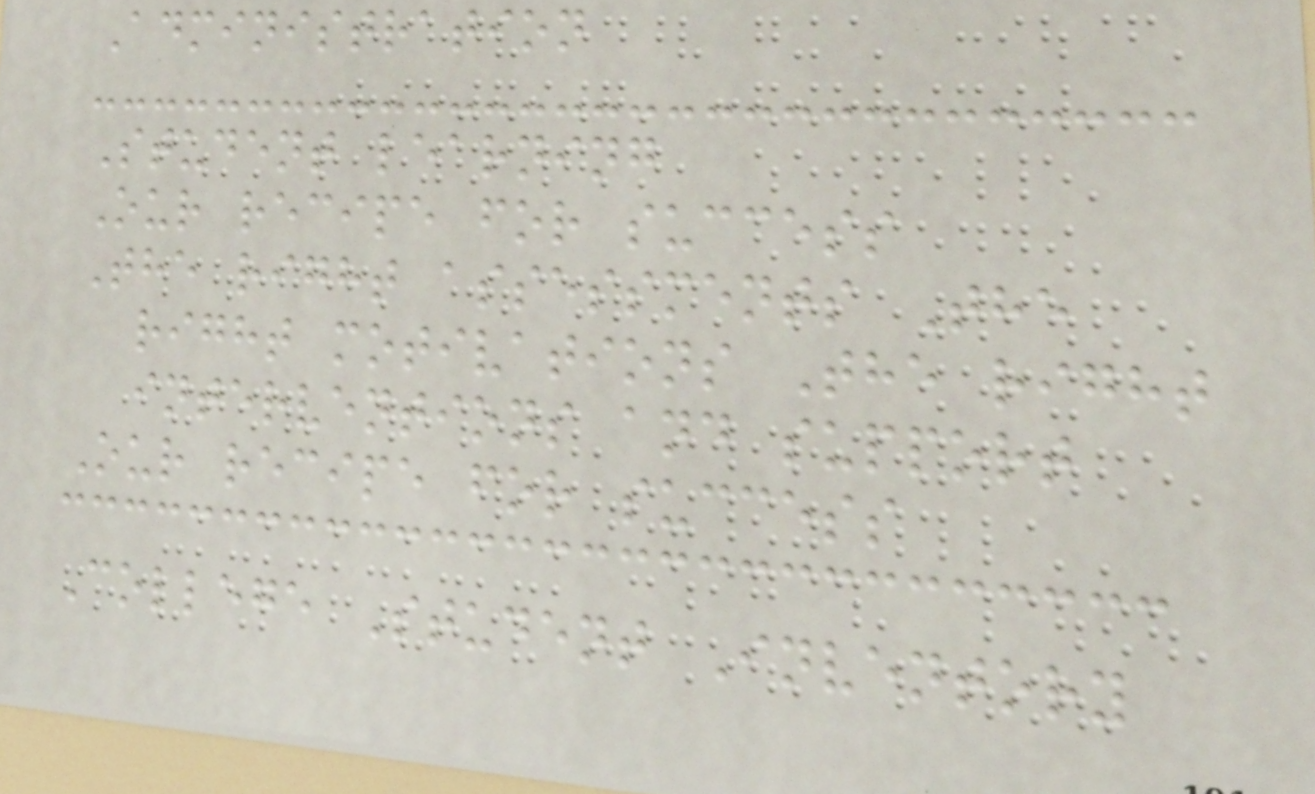Administration
Student learning
Our recipe for success
The right assessments The
right motivations The right
interventions and support
Our recipe for success
College Student Inventory
